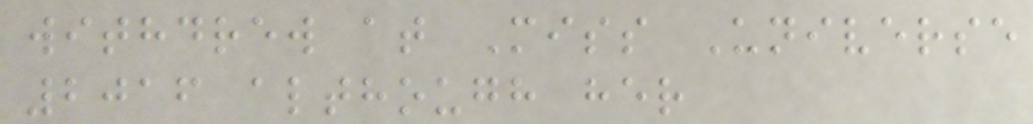withdrew at Miss Universe
2016 although her
